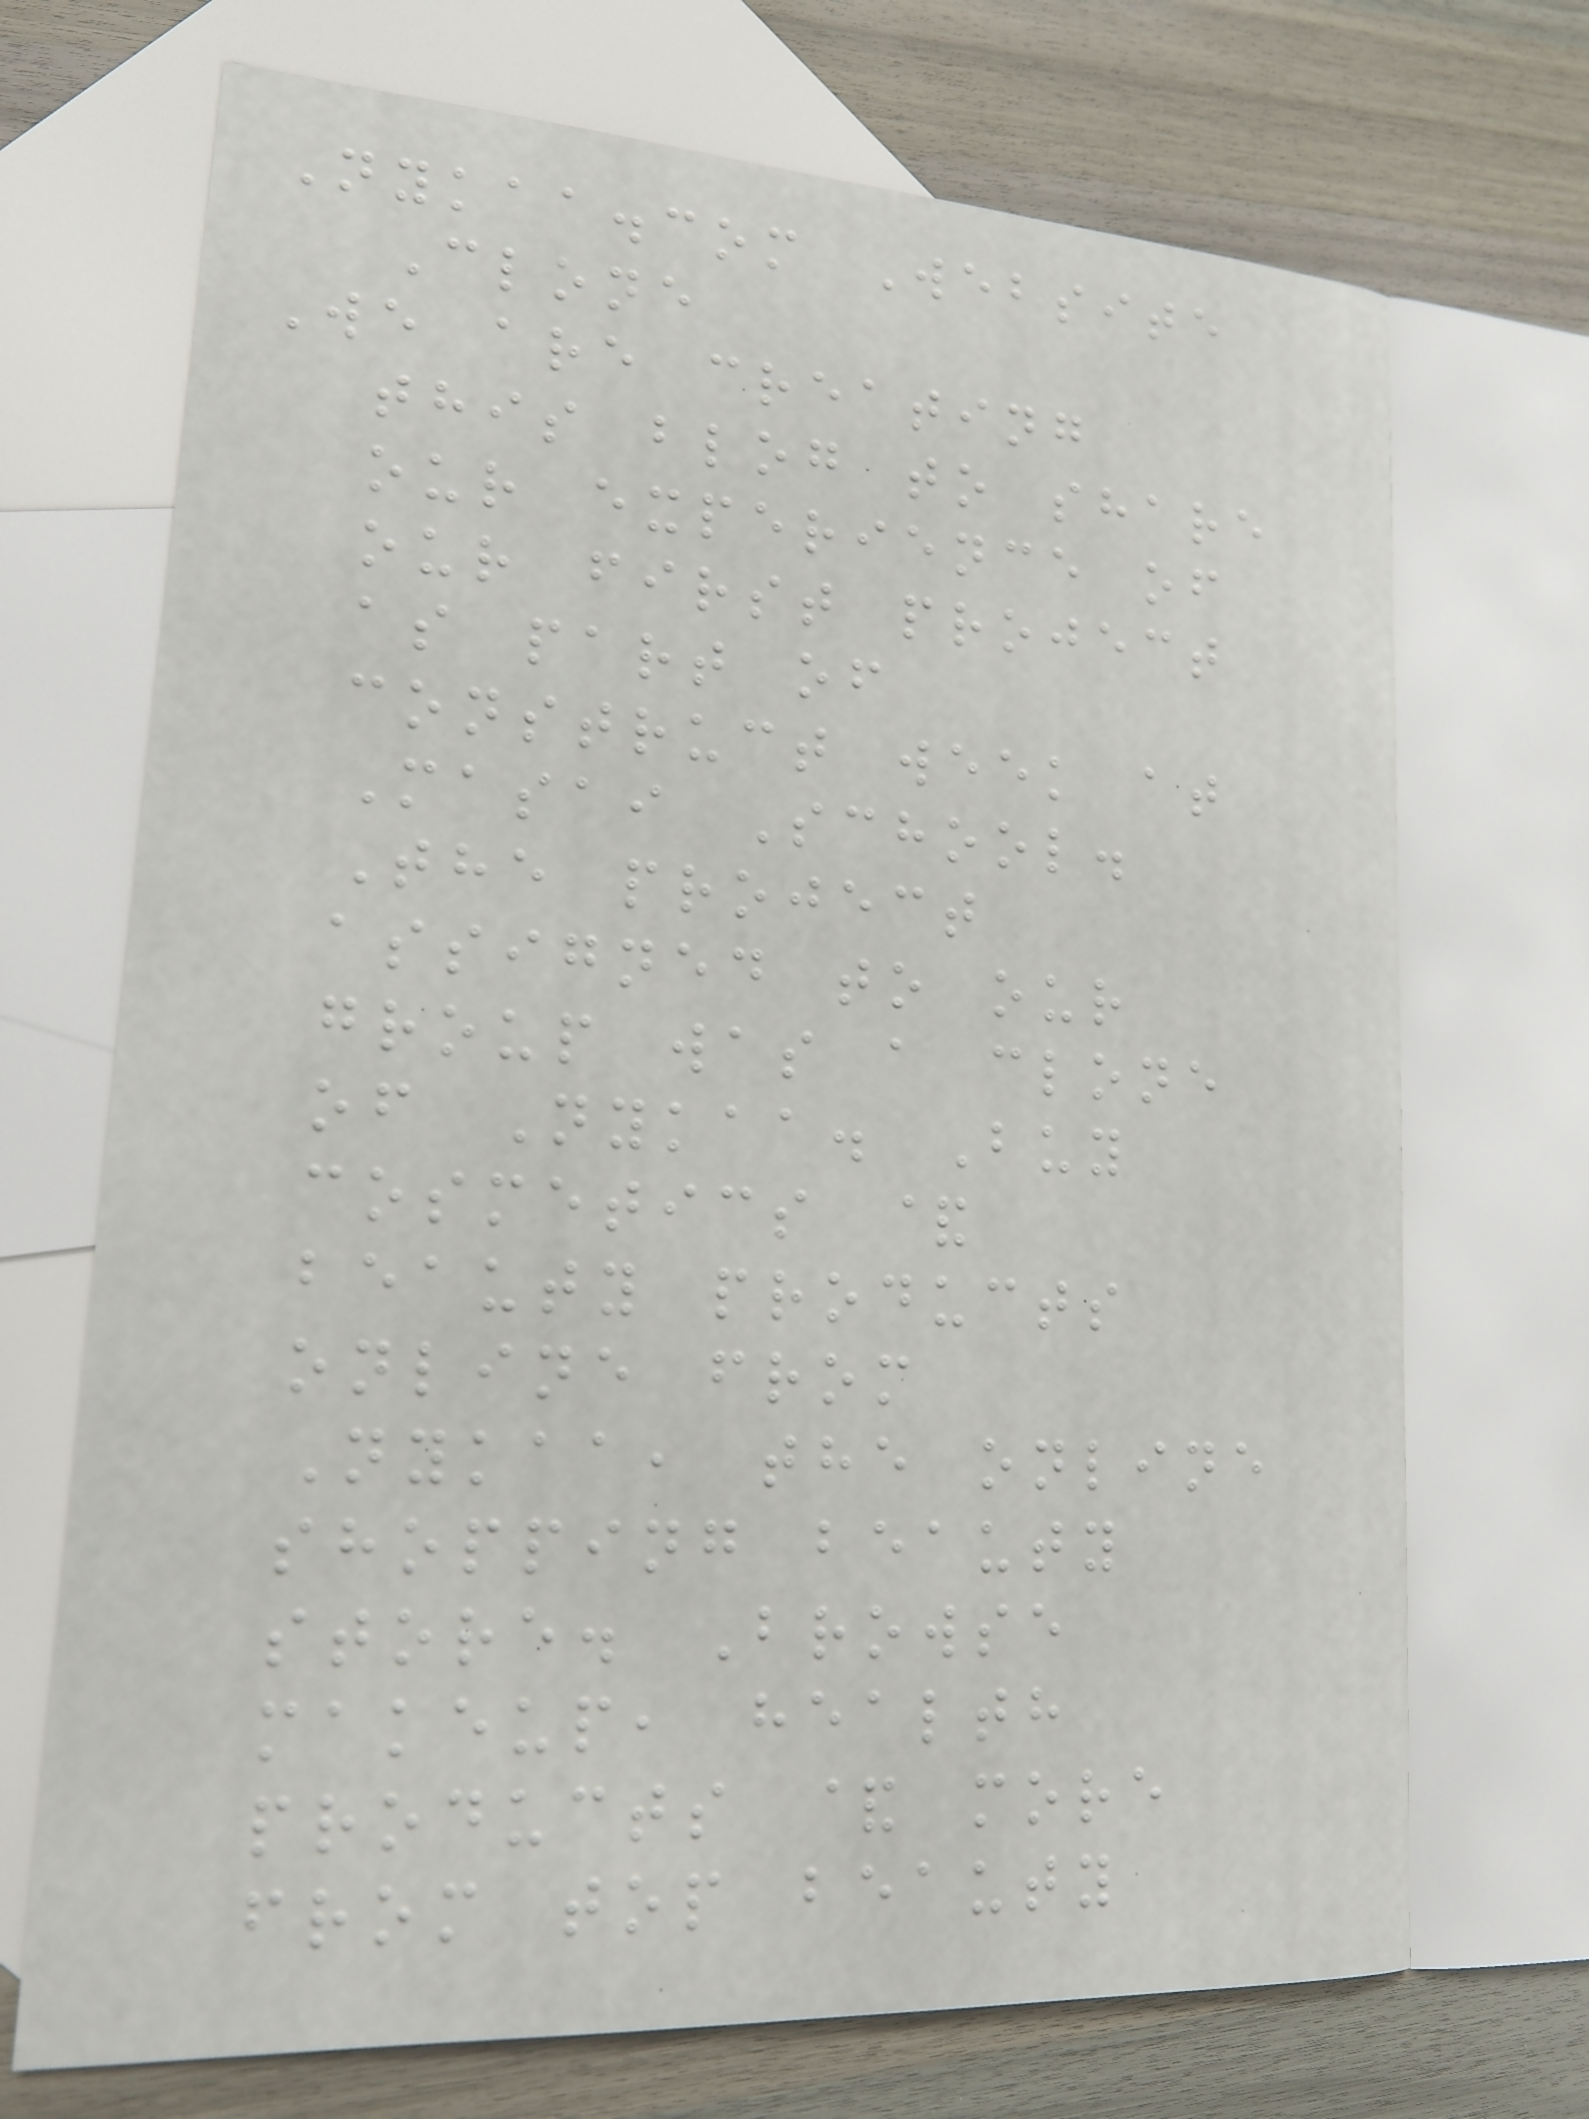Nykaa.com Website
Clone
We are creating
this blog to share
our experience of
our first project
as part of
construct week at
Masai School.
The project
assigned to our
group was a clone
of Nykaa. Buy
cosmetics &
beauty products
online from
Nykaa, the online
shopping beauty
store. Browse
makeup, health
products & more
from top beauty
